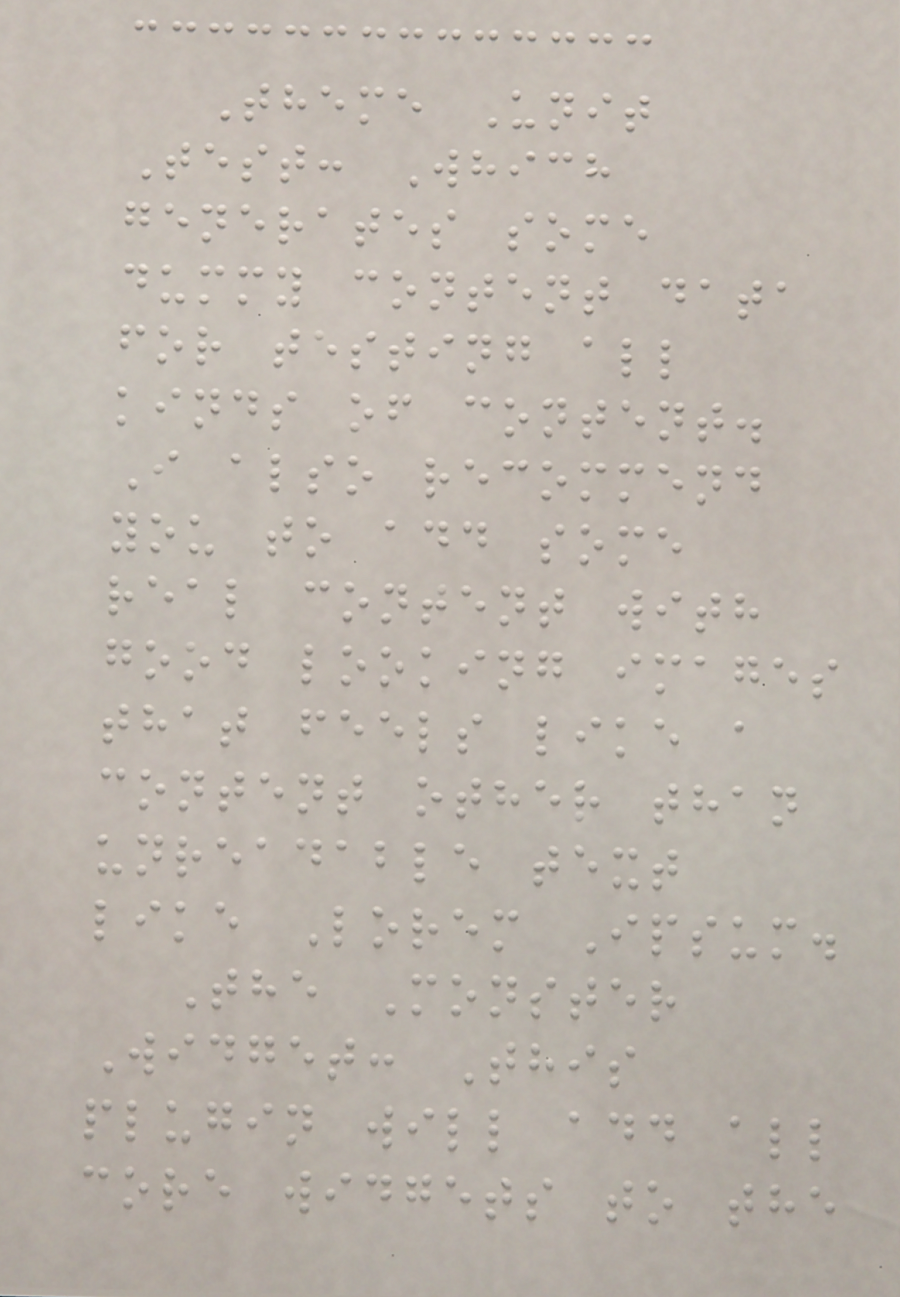Theme Unit
Test: Which
generates some
dummy content data
for testing all
kinds of content.
I also recommend
you to add some
real content with
good looking images
that feels like a
content other than
unreadable text
like Lorem Ipsum.
The Monster
Widget: This
plugin will add all
core widgets to the
